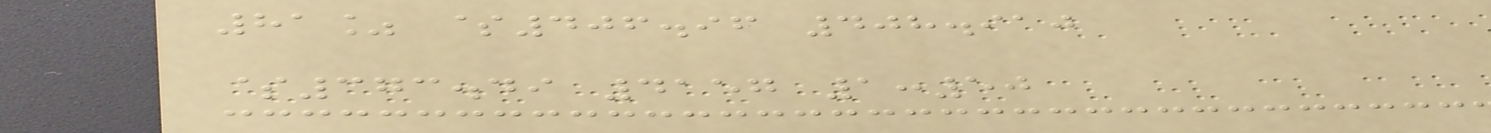81% $406.96 408.910
$373.49 4157 1:50
